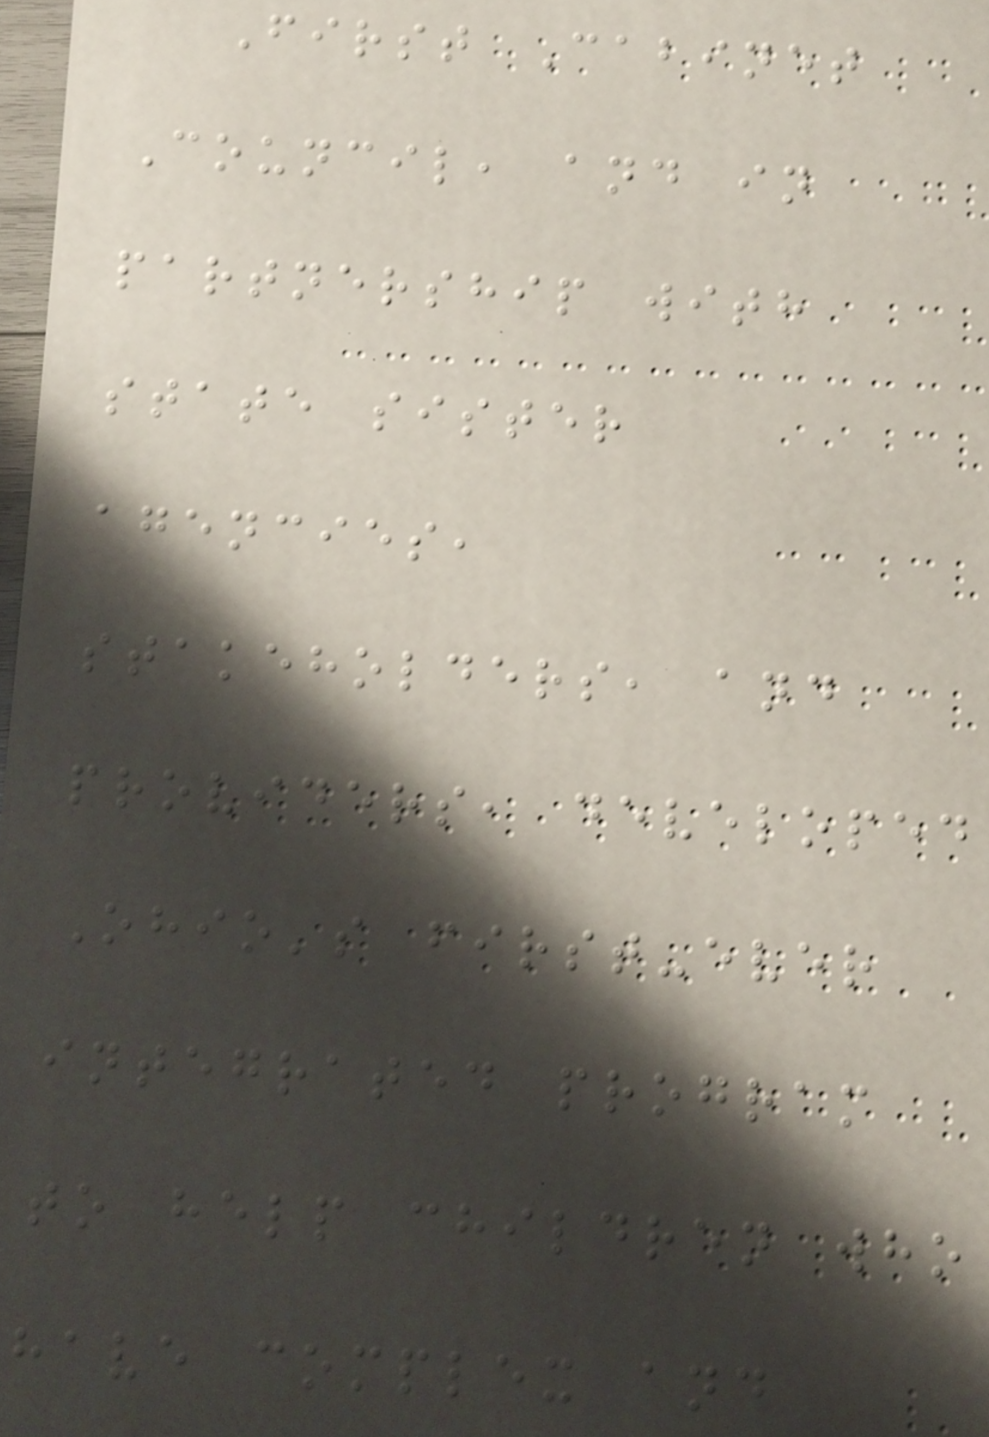First Cabinet
Council, and in
partnership with
state sister
agencies,
stakeholders, and
providers, developed
Ohio's first-ever
integrated program
to help children who
have complex and
